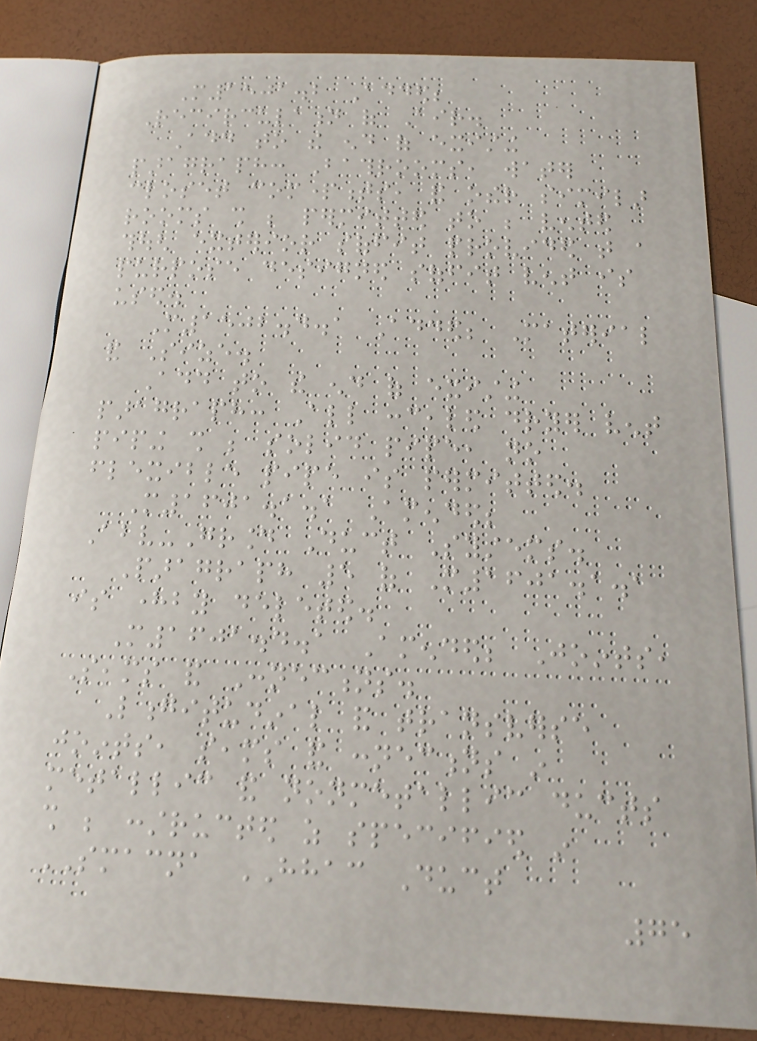M1501.2 Added;
Recirculation of Air.
Add to the end of existing
paragraph: Bathrooms, water
closet compartments, and other similar
rooms shall be permitted to be vented
though exterior soffit provided that a
purpose designed soffit vent is
used.
M1502.4.1 Added; Material
and Size.
Add to the end of existing
paragraph: All concealed dryer vent
piping shall be solid pipe, no
flexible pipe is permitted.
M1601.1.1 Amended;
Above-Ground Duct Systems.
Paragraph 5 of M1601.1.1
is hereby deleted.
M1601.4.1 Amended; Joints,
Seams and Connections.
Longitudinal and transverse
joints, seams and connections in
metallic and nonmetallic ducts
shall be constructed as specified in
SMACNA HHAC Duct
75
